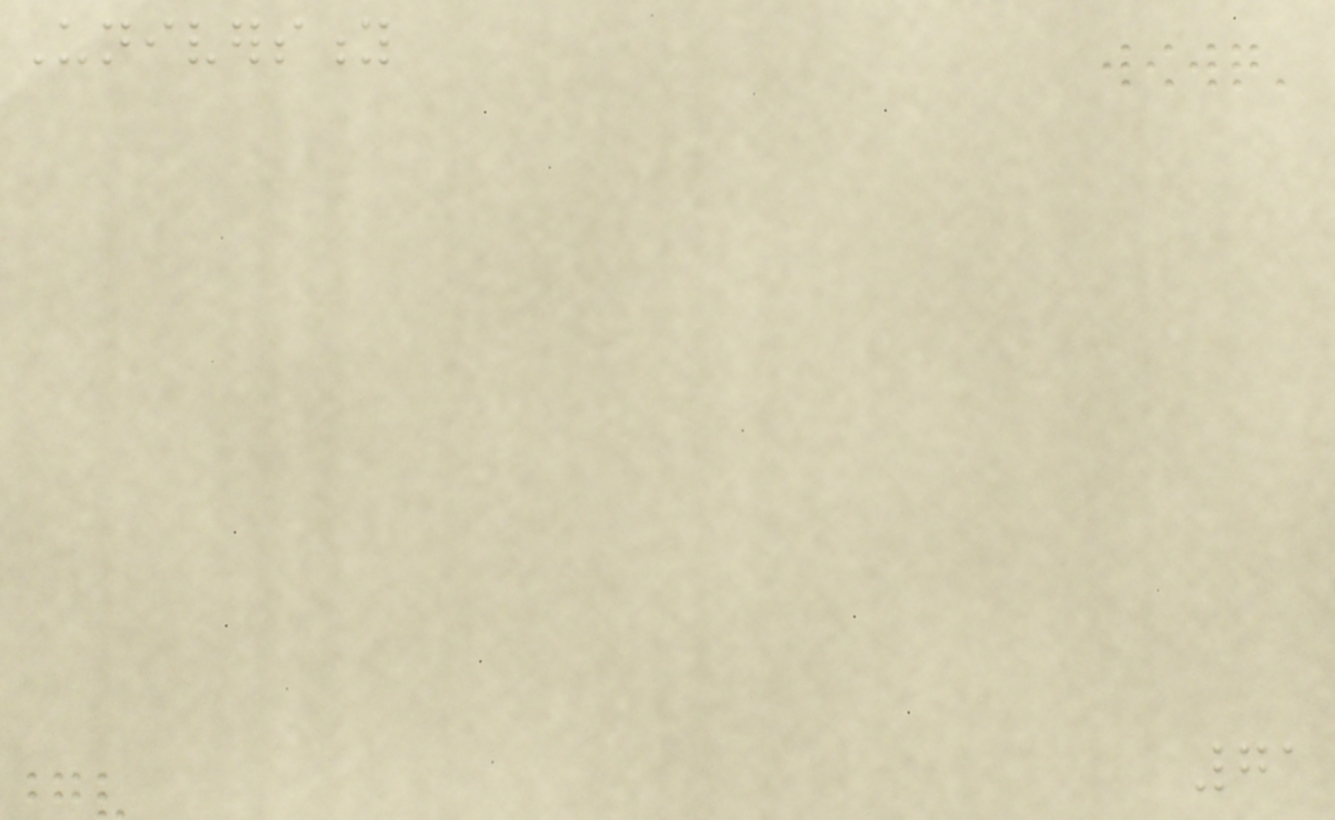University
71
